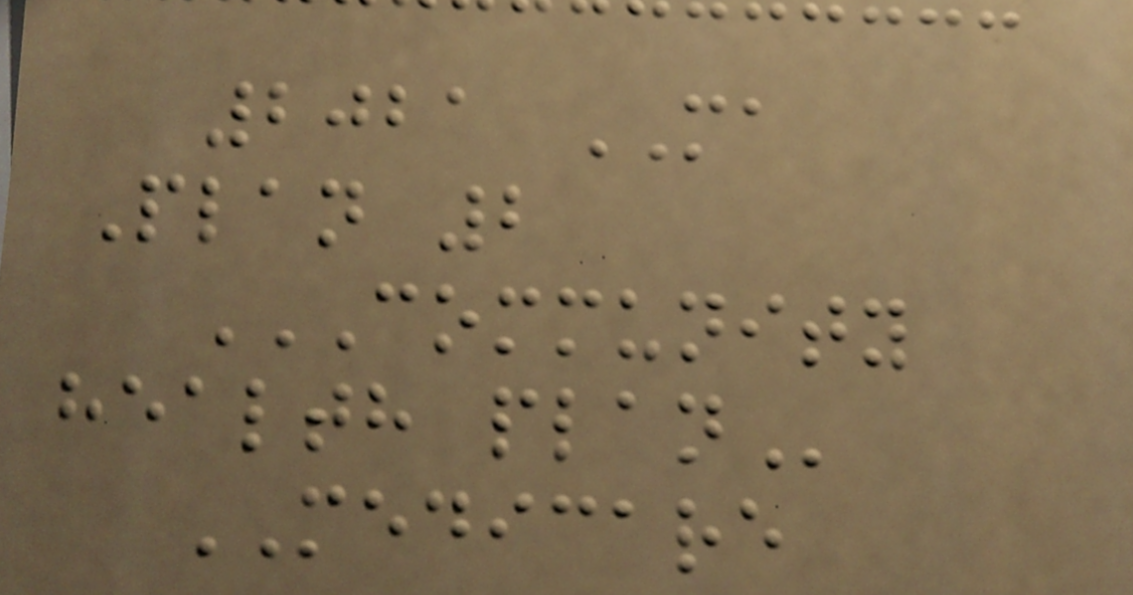2021 MA
Plan 2
COMMUNITY
HEALTH PLAN
MEDICARE
